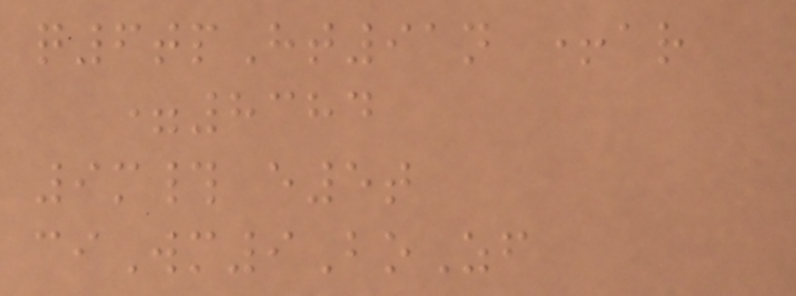q6tpHt91n +ar
=8384
9m# e5t
ciWm9BoZf
